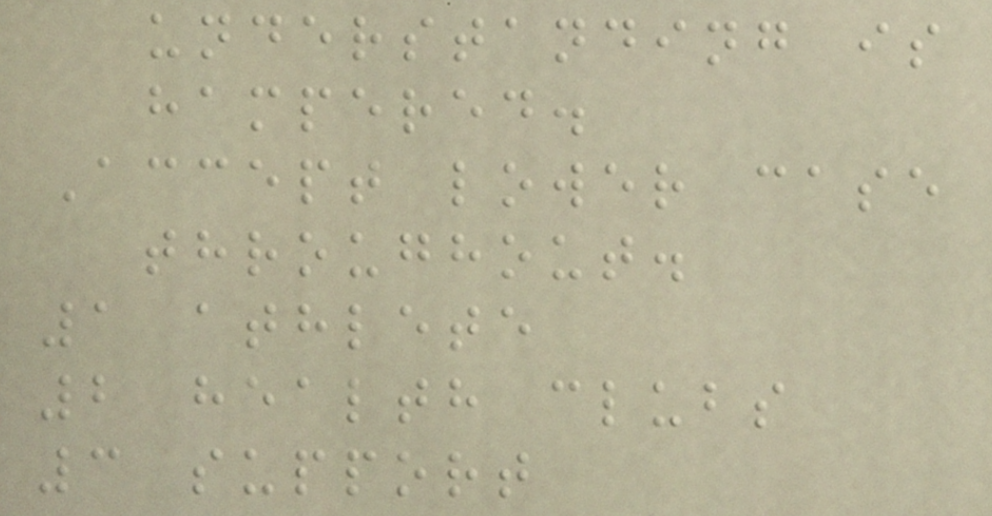understanding is
hampered.
Accept lower case
throughout.
1 athlete
2 health clubs
3 support
